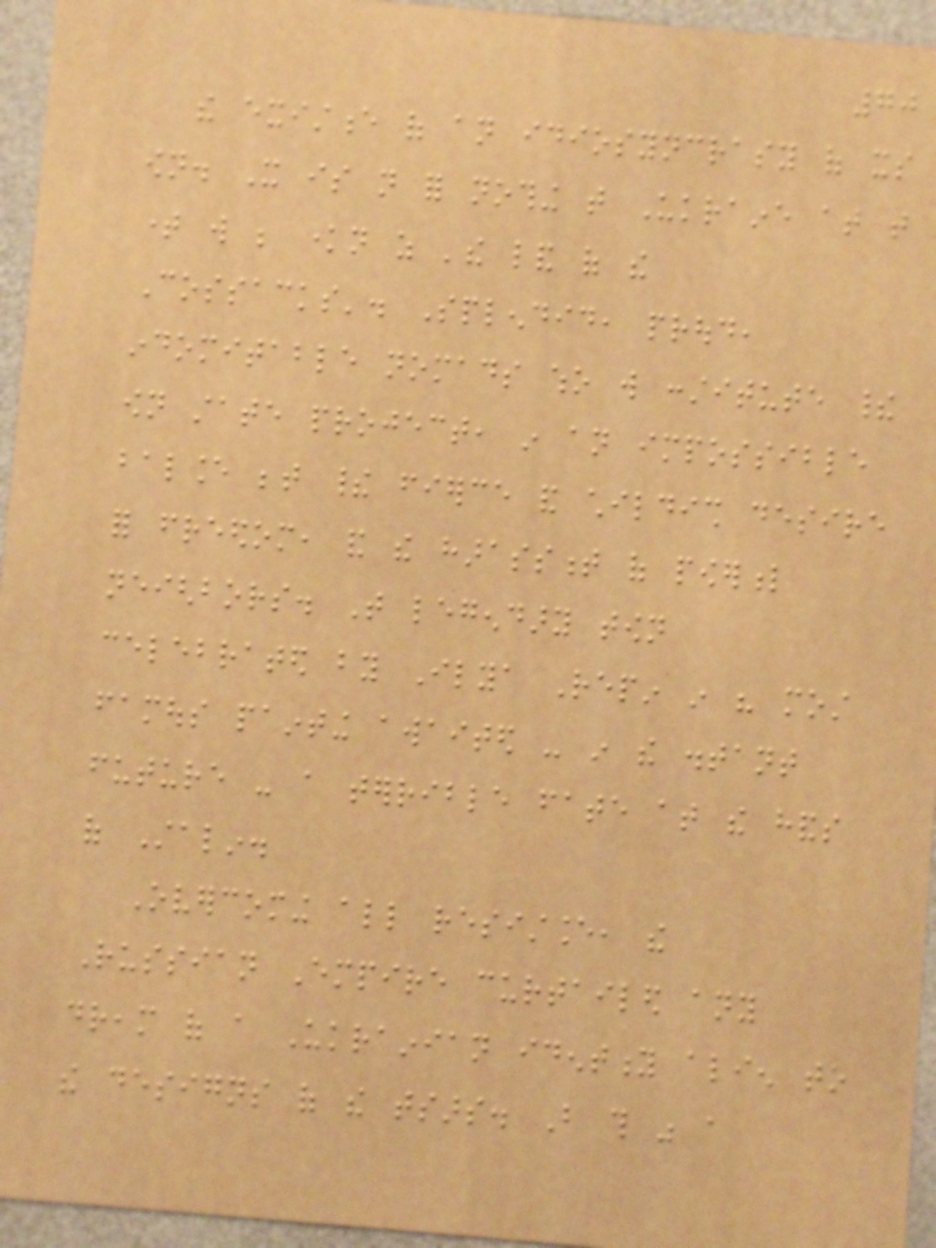70
the existence of an idiosyncrasy of its
own. It is not for nothing that Ukraine at that
time will be known as 'the land of the
Cossacks'. Splendid, proud,
indomitable nomads who will constitute their
own state project, in an impossible
balance between their fierce and childish desire
for freedom, and the harassment of powerful
neighbors. That legendary town
celebrated by Ilya Repin in his most
famous painting awaited - in the distant
future - a terrible fate at the hands
of Stalin.
Overcoming all resistance, the
Russian Empire curtailed any
dream of a Ukrainian identity alien to
the designs of the tsars. But this was a
